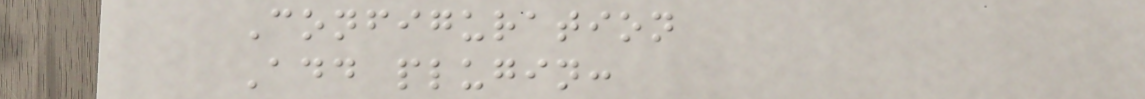Configuration
Add plugin:
